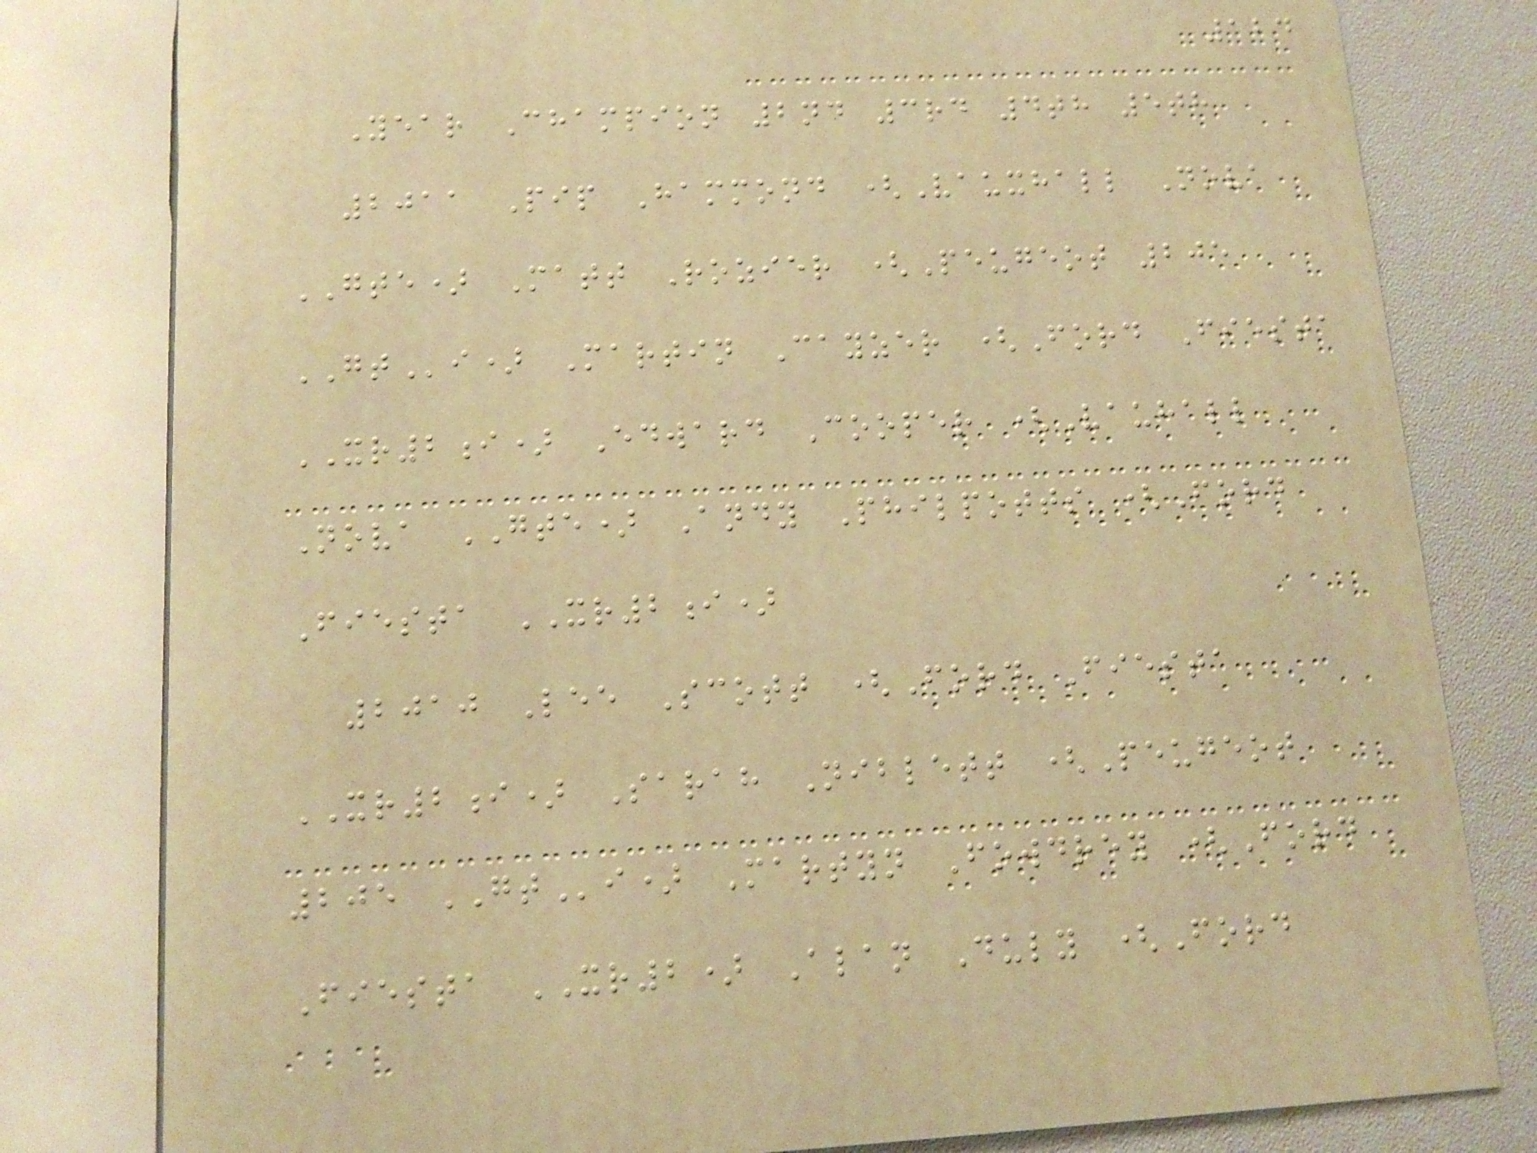124
Year Champion 2nd 3rd 4th 5th
2011 Pip Hammond (Vauxhall Nova
GTE) Matt Rozier (Peugeot 205
GTi) Martin Cayzer (Ford Fiesta
XR2i) Edward Cooper (Vauhall
Nova GTE) Andy Philpotts (Ford
Fiesta XR2i)
2010 Lee Scott (Ford Fiesta
XR2i) Sarah Niblett (Peugeot
205 GTi) Martyn Fowdrey (Ford
Fiesta XR2) Alan Duly (Ford
